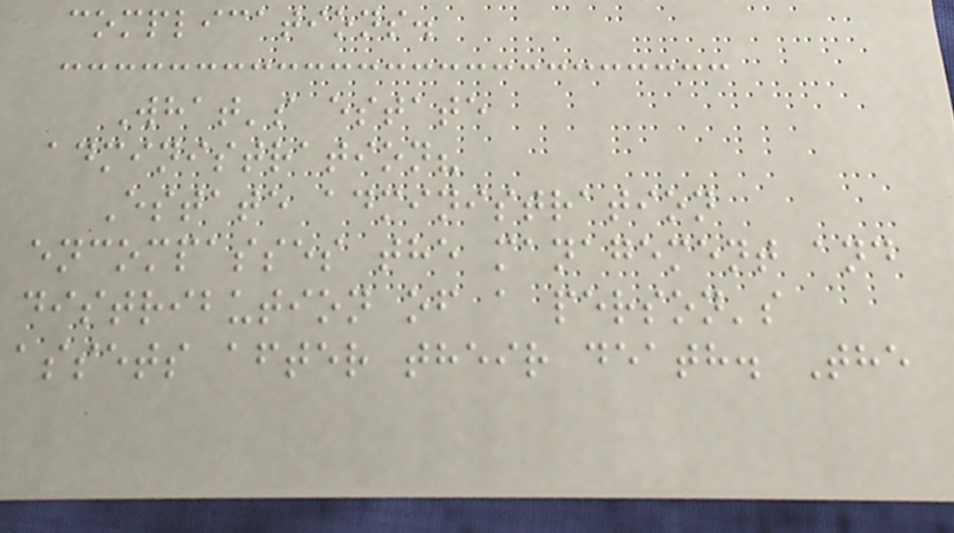complications.
What's estate
administration?
Estate administration
encompasses the management and
distribution of a person's
assets after their death. The
